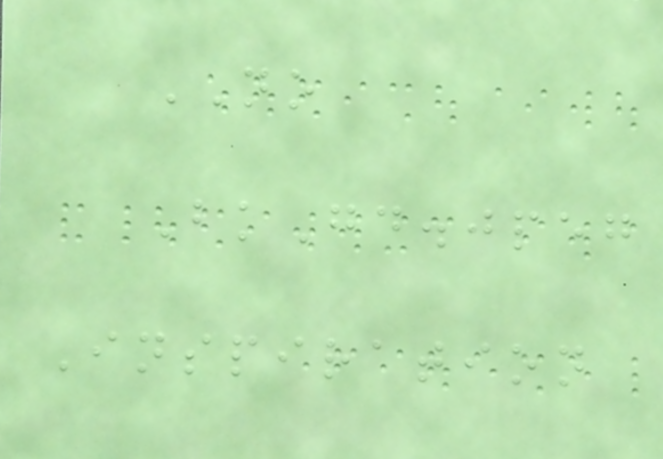NO
BkGd.jpeg
Inspiration
